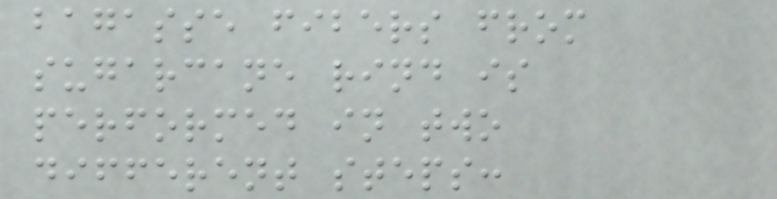bagasse fibers from
sugarcane rind is
performed in two
different steps:
